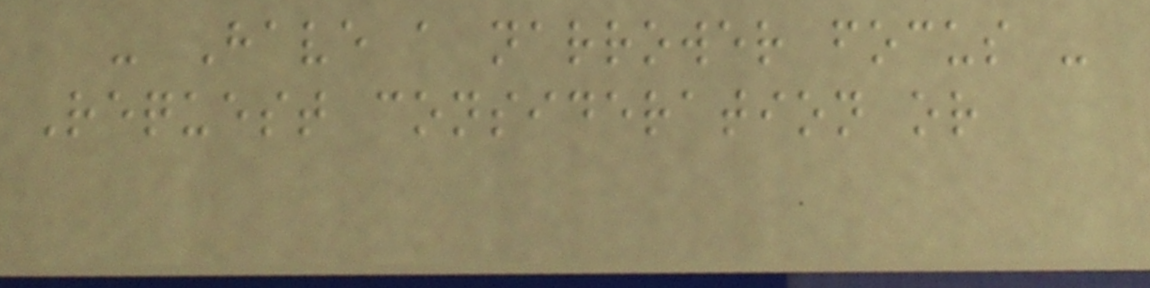- Have a narrower focus -
Request consideration or
